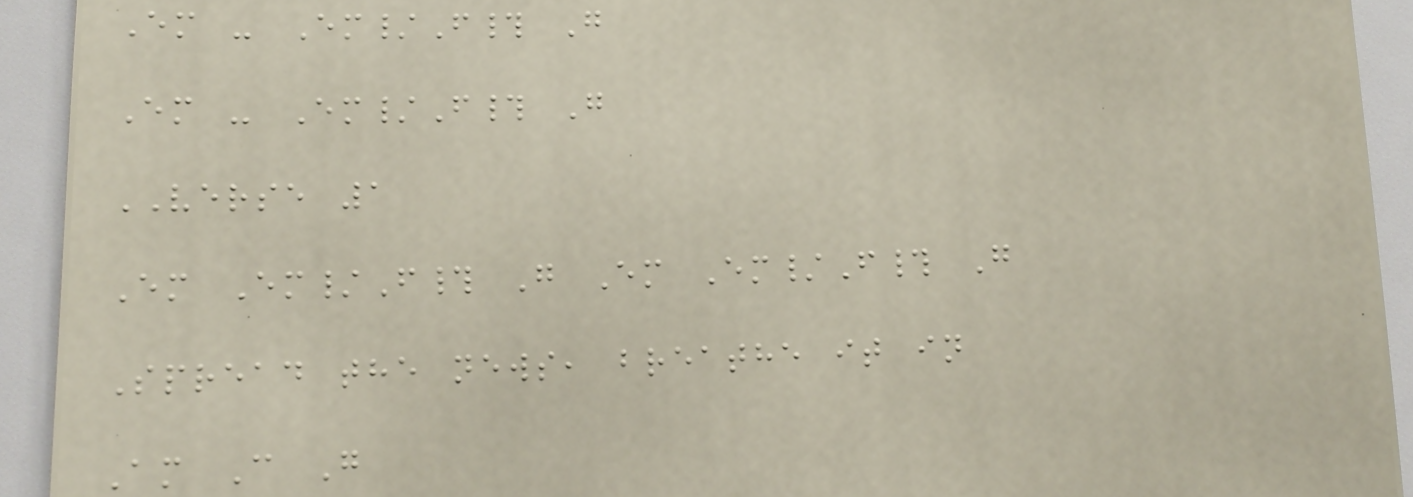Em - Em/F# G
Em - Em/F# G
VERSE 1
Em Em/F# G Em Em/F# G
Spread the news, breathe it in
Am C G
